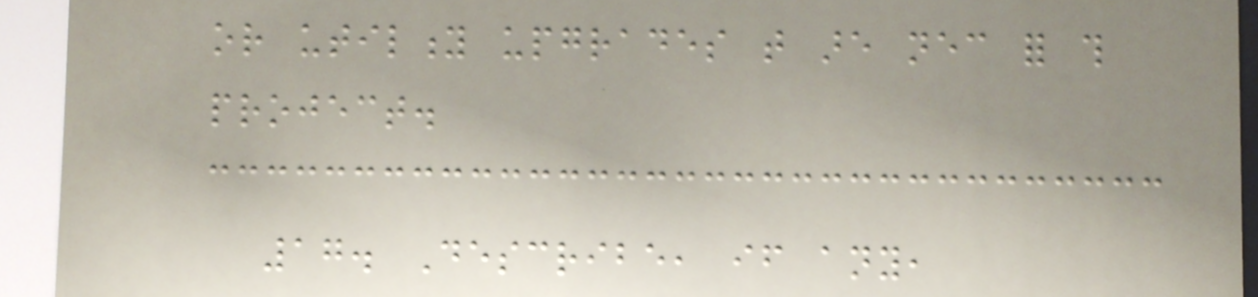or utility upgrades that are necessary for this
project.
17. Describe, if any,
